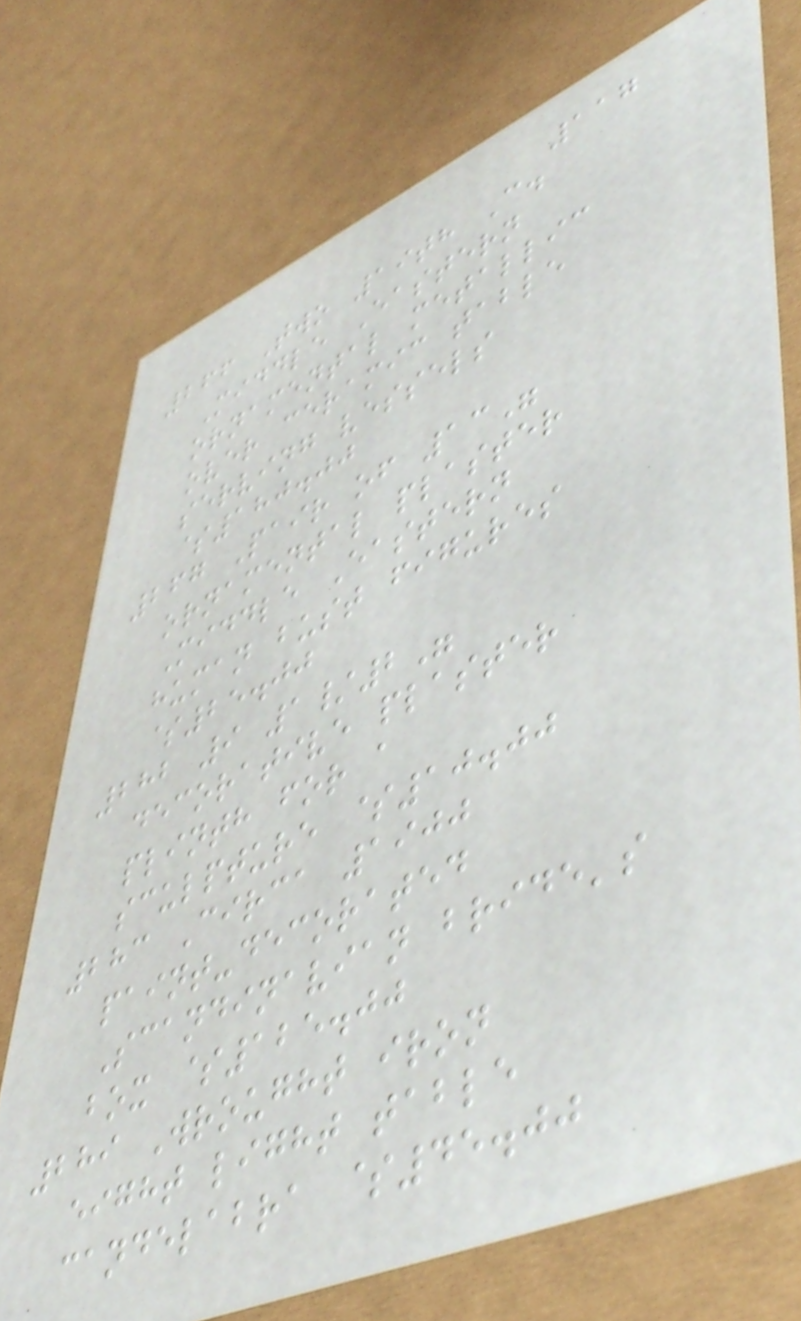117
266 Two 19th C.
Middle Eastern
ornamental metallic
over ceramic table
serving vessels
$180.00
267 Pair of 13"
ornamental plaster
Middle Eastern
human bust figures
$25.00
282 9 1/2"
decorative plaster
plinth for a
sculpture $10.00
283 Circa 1900
paint-decorated
Scandinavian bride's
box $125.00
289 Wrought iron
eight light table
candelabra $45.00
